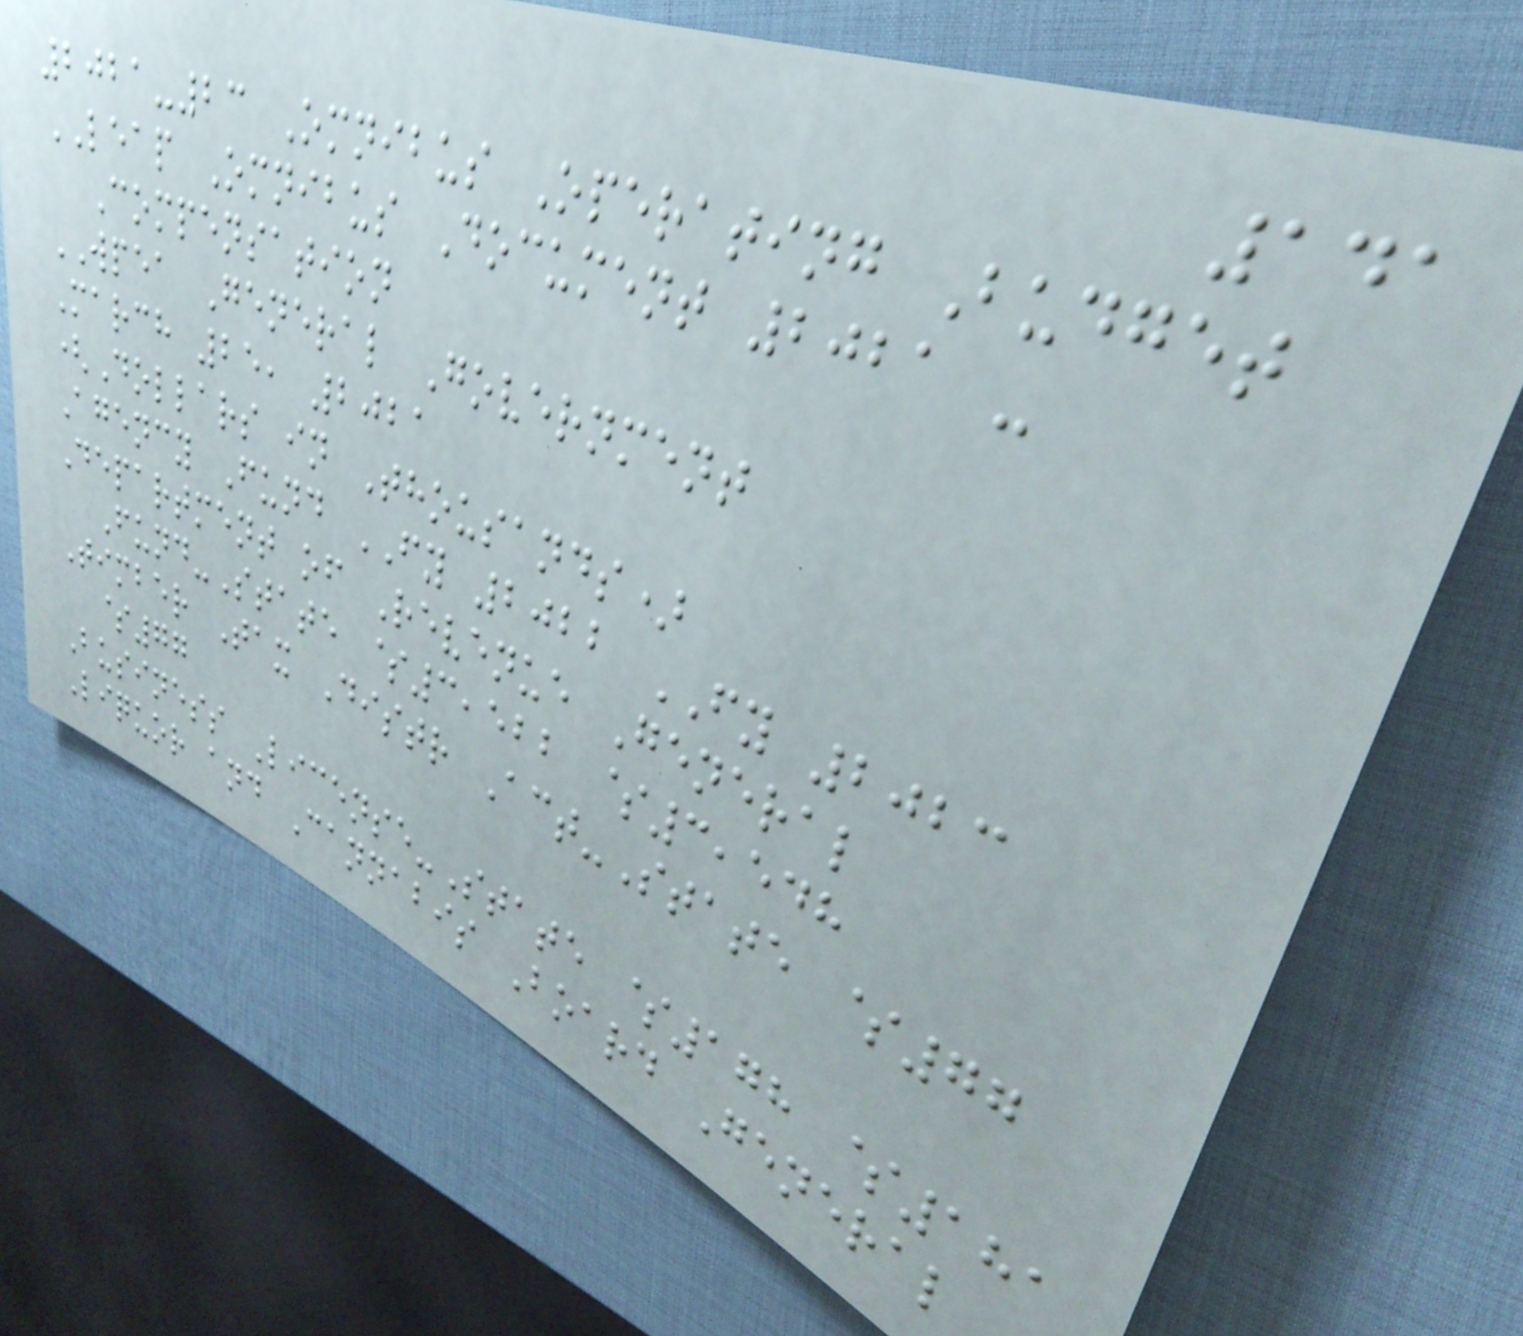141
2021-23 Omnibus Operating Budget
LEAP Omnibus Document 2021 -
Compensation
WPEA General Government
March 25, 2021
(Dollars in Thousands)
Agency Fund FY 2022 FY 2023
Department of Revenue General
Fund-State $3,522 $3,548
Timber Tax Distr Act-State $77
$77
Business License-State $178 $181
Liquor and Cannabis Board General
